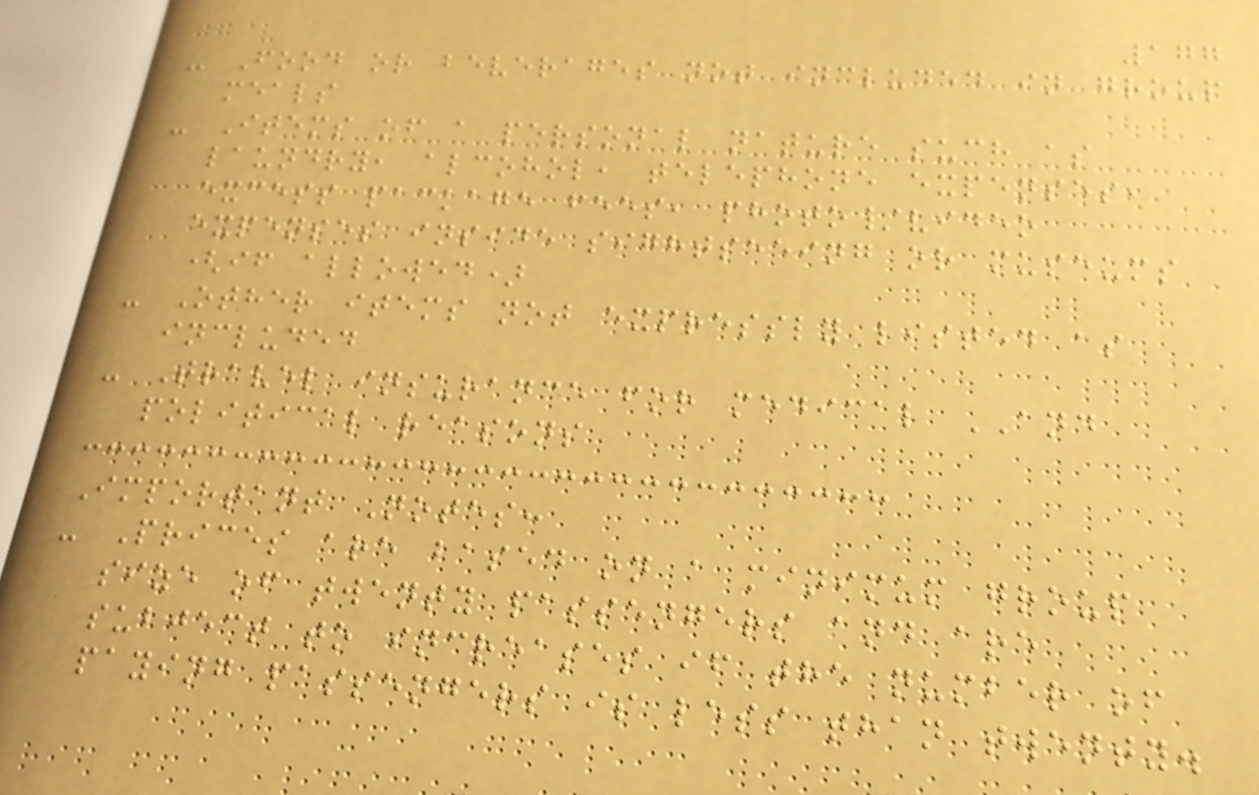177
- Food or beverages not included in group
meals
- Items of a personal nature such as
laundry, alcohol, telephone expenses,
excess package fees, photo/video
expenses inside sightseeing or museums
(if allowed)
- Other items not expressly listed as
included
- Travel insurance for medical AND
political reasons
Important Notes:
- Prices are based on a minimum group
size of twenty passengers and are
subject to increases if the number of
paying passengers is less than twenty.
